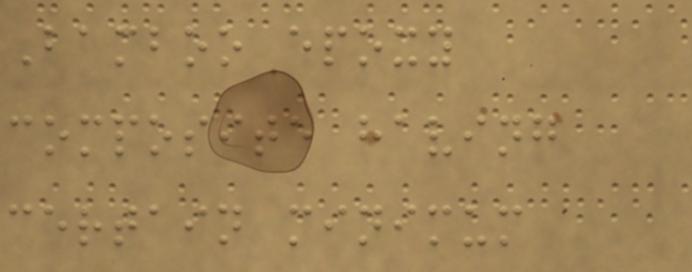Bamboo epoxy
composite having
certain minimum
